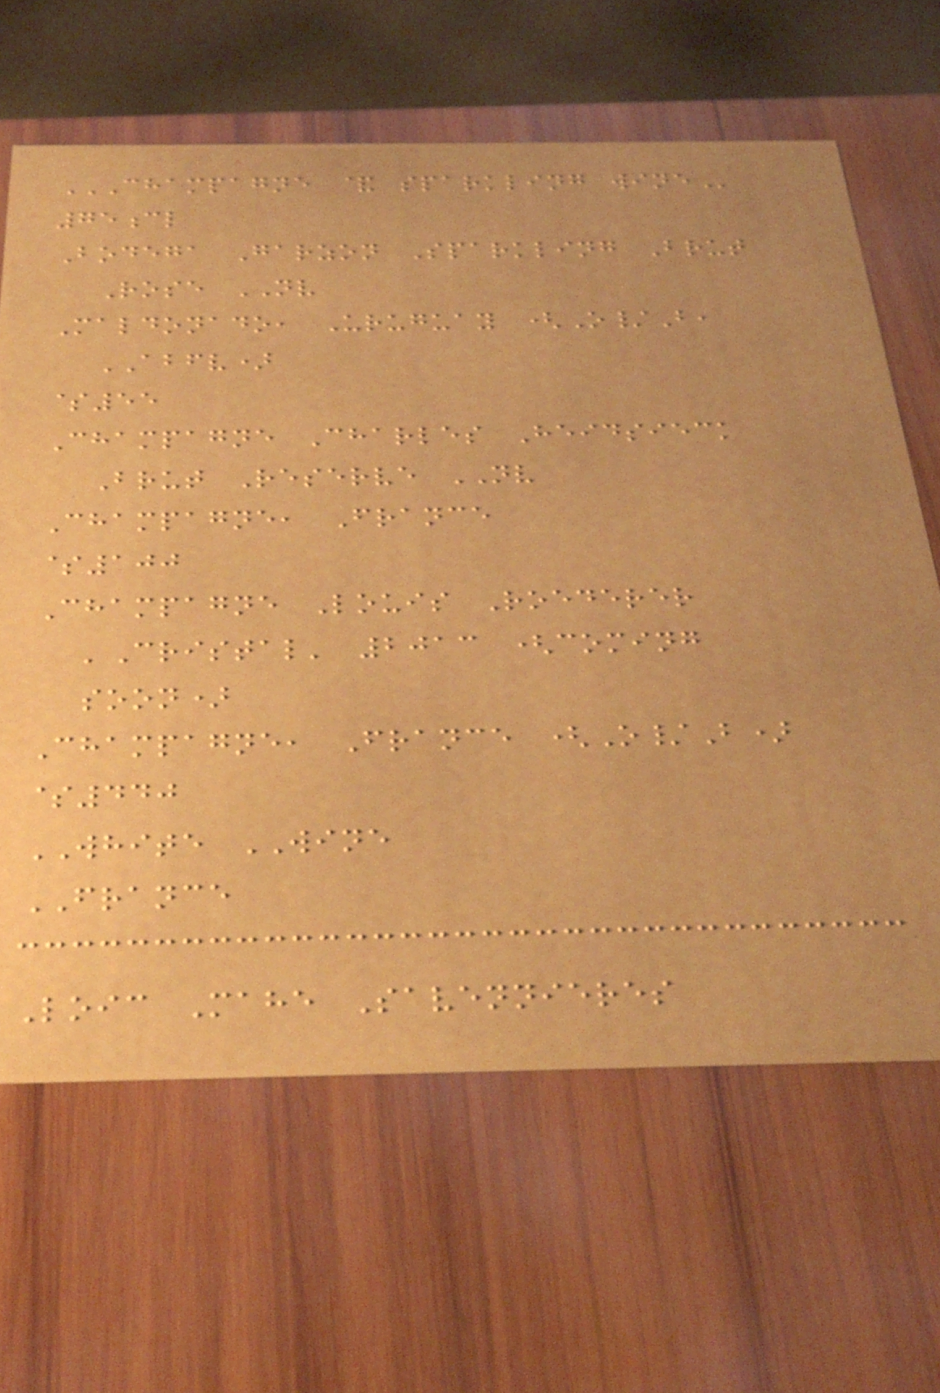CHAMPAGNE & SPARKLING WINE
75cl
Bodega Garzon Sparkling Brut
Rose NV
Maldonado, Uruguay (O/B,
ABFV)
$55
Champagne Charles Heidsieck
Brut Reserve NV
Champagne, France
$100
Champagne Louis Roederer
'Cristal' 2013 (coming
soon)
Champagne, France (O/B)
$440
WHITE WINE
FRANCE
Loic Mahe Savennieres
